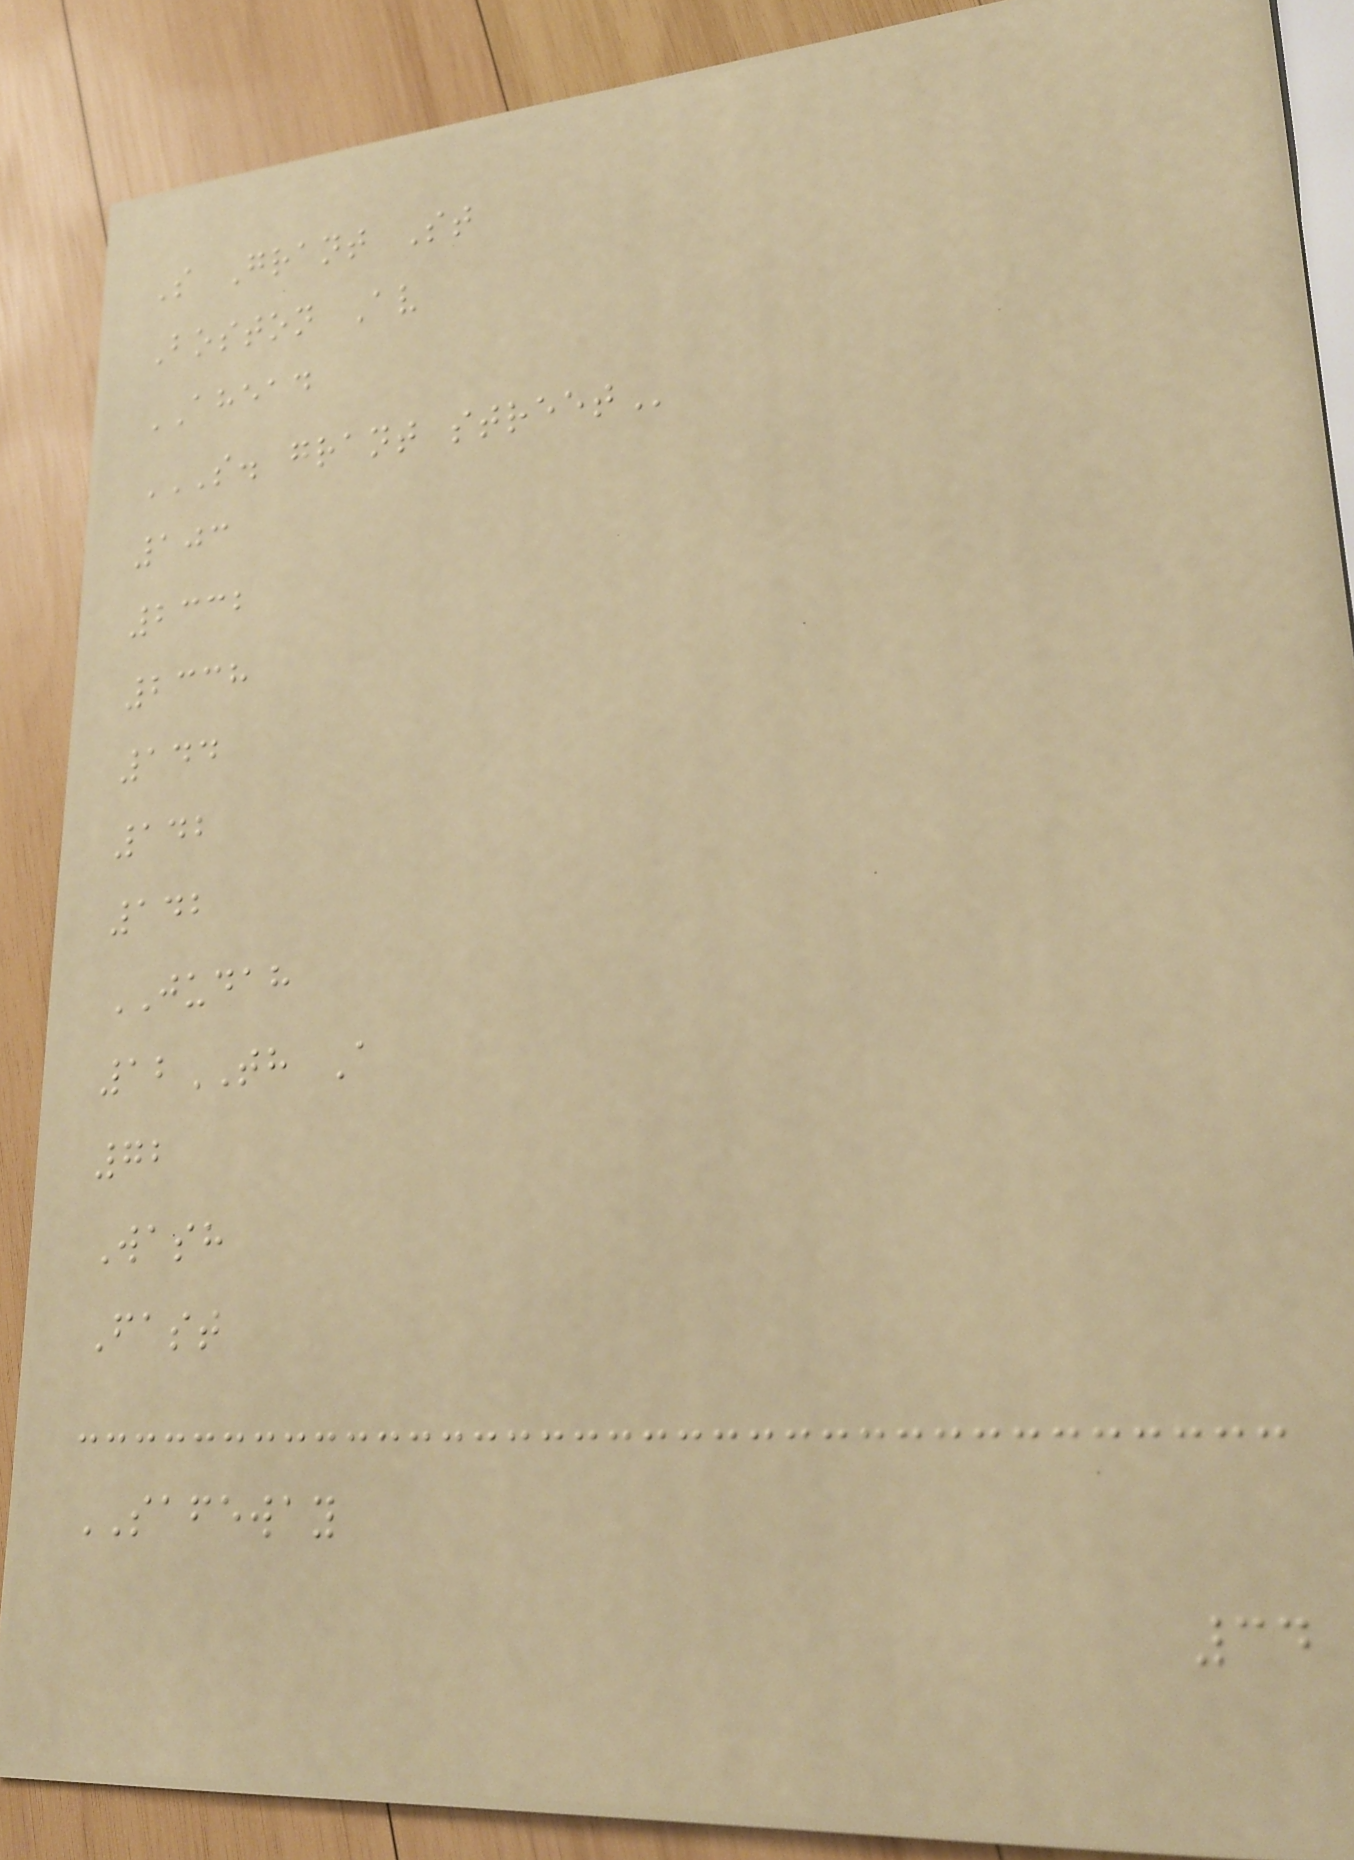S Grant St
Boston Av
AHEAD
S. GRANT STREET
103
2332
2338
144
142
142
JUDAH
12TH A
72
Wash
Fast
SAFEWAY
34
